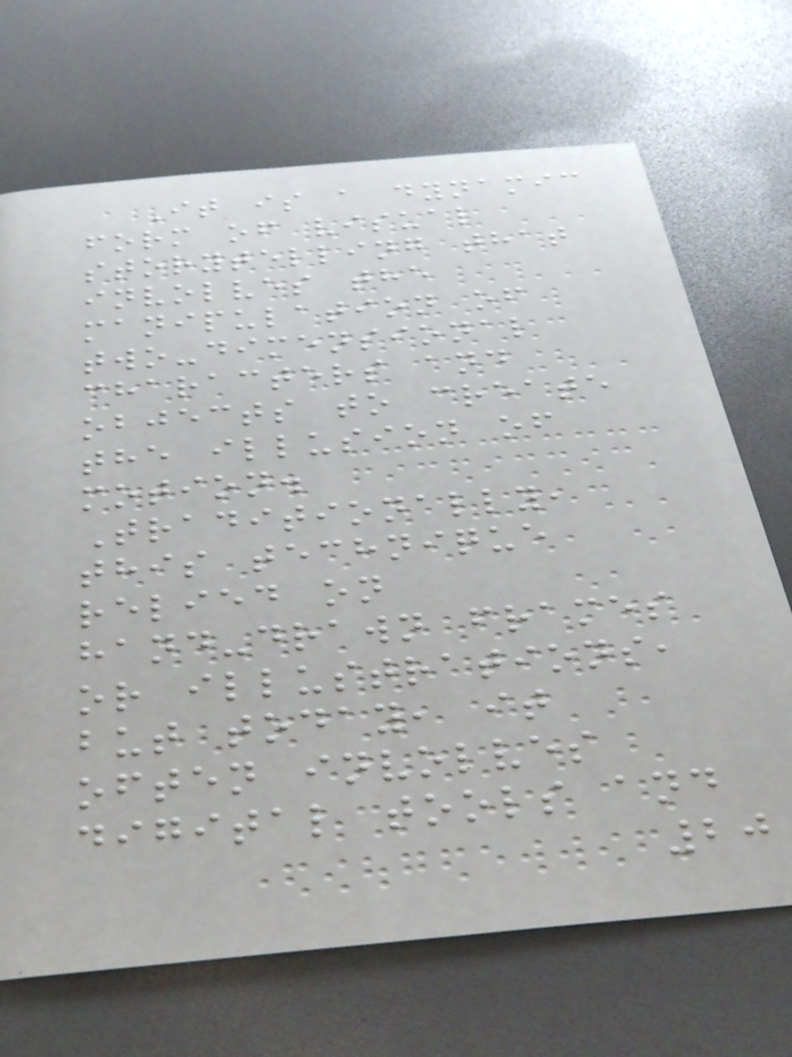It is a dynamic
form of visual
storytelling that
involves the
manipulation of
two-dimensional
characters and
objects to create
the illusion of
motion.
Traditionally,
this technique
relied on
hand-drawn frames
or illustrations,
but today, it
often involves
digital tools and
20
